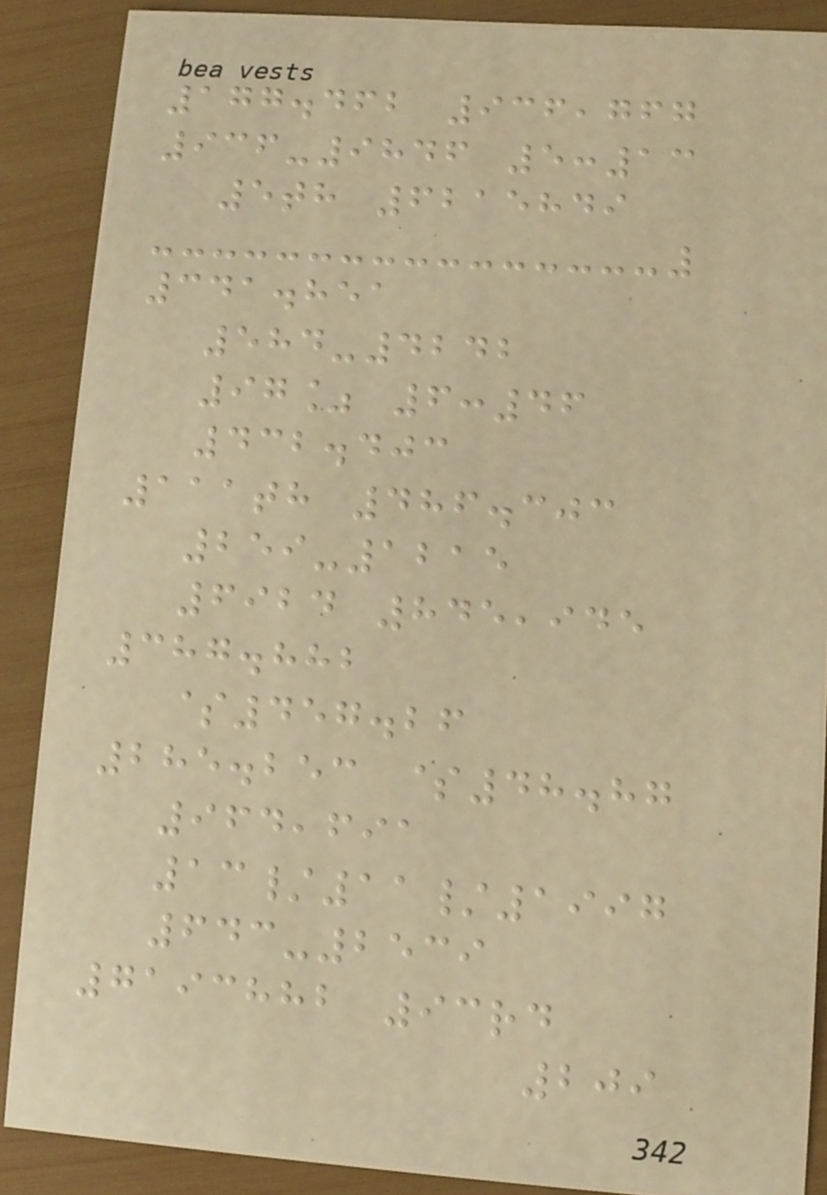177.462 936,767
936-9846 5:13
5th 6215849
341.851
584-4242
97% 6:46
432.403
111th 486.303
259-1215
6924 845,945
387.882
$457.26
285.253 $48.87
964,691
13/11/1997
643-2539
7193882 93rd
209
